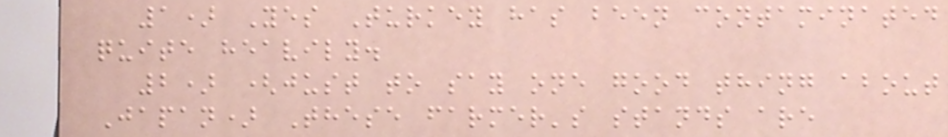1) Yes Turkey has been contaminated
quite heavily.
2) (just to say one good thing about
Japan) These farmer's stands are
